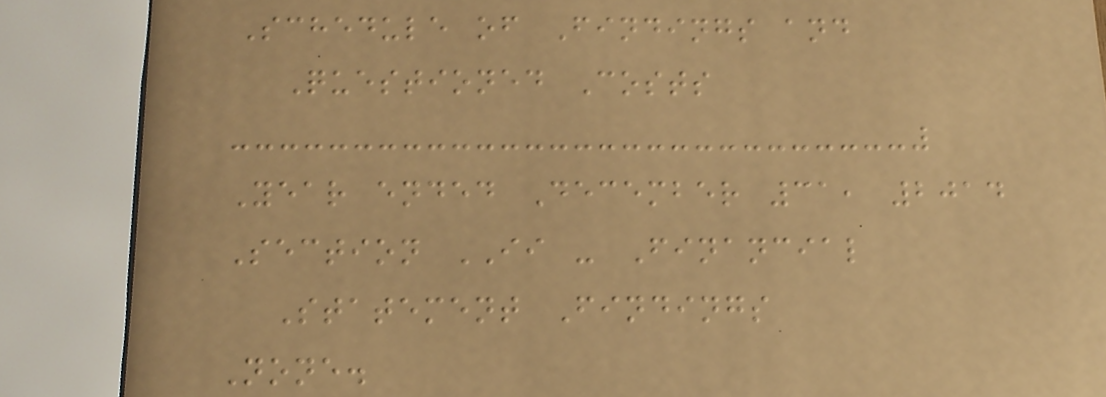Schedule of Findings and
Questioned Costs
Year ended December 31, 2014
Section II - Financial
Statement Findings
None.
